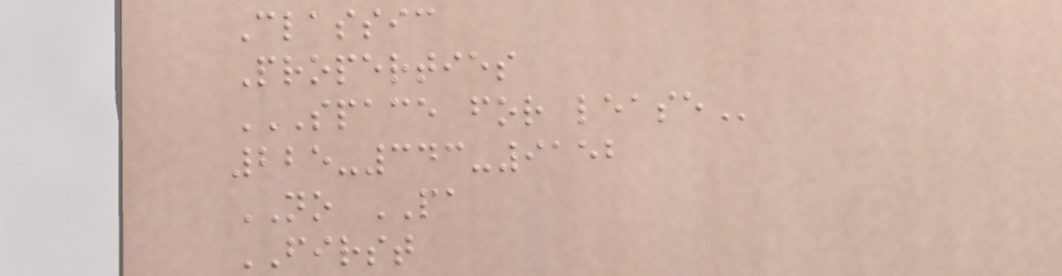Classic
Properties
SPACE FOR LEASE
225-343-9152
NO PA
FIRST
